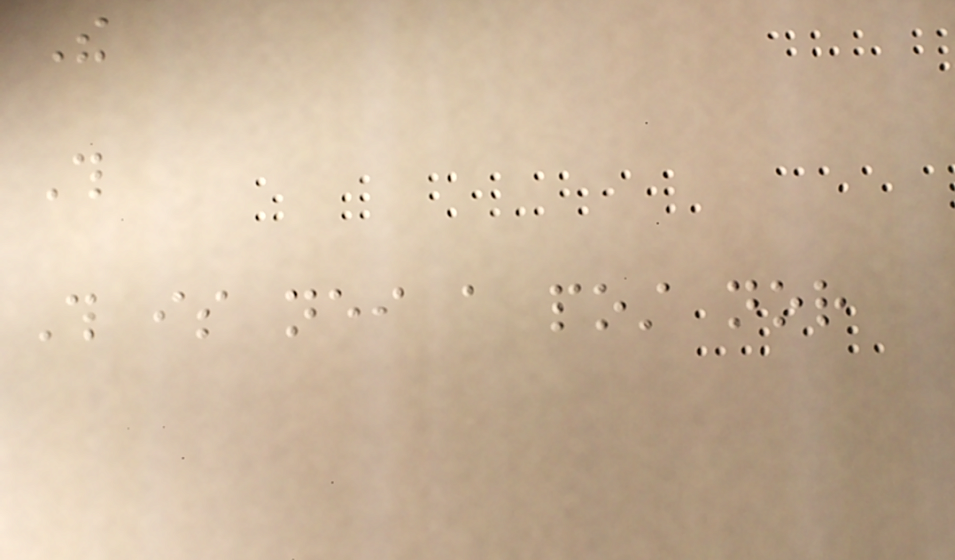The
This
This is neither a post nor
